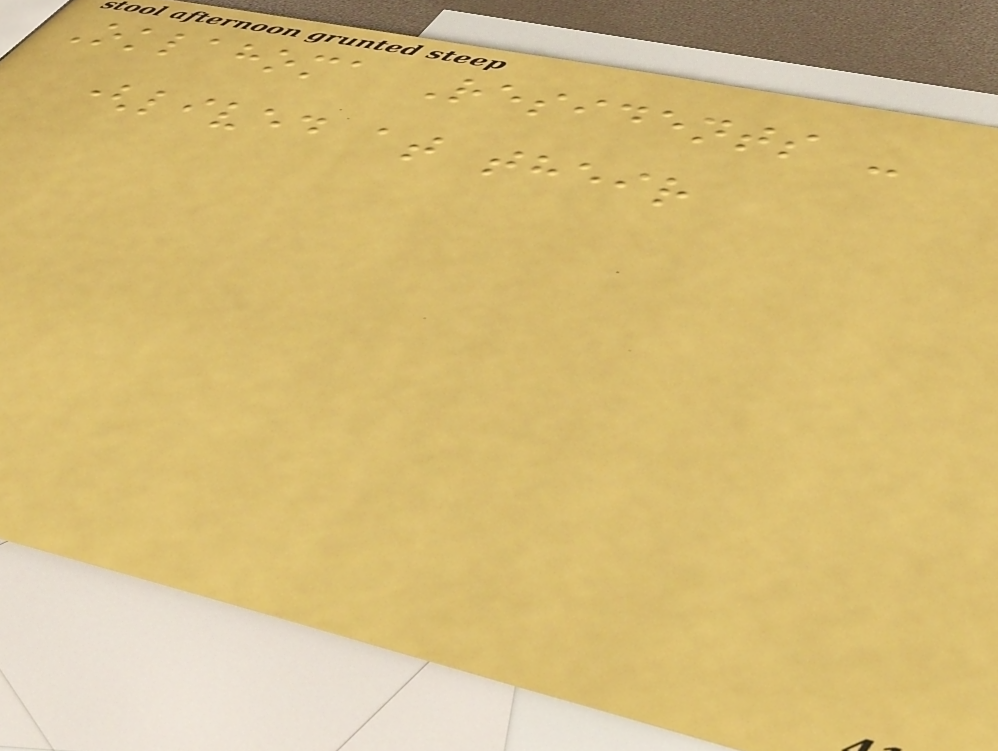Oklahoma Residents -
(lived at their
